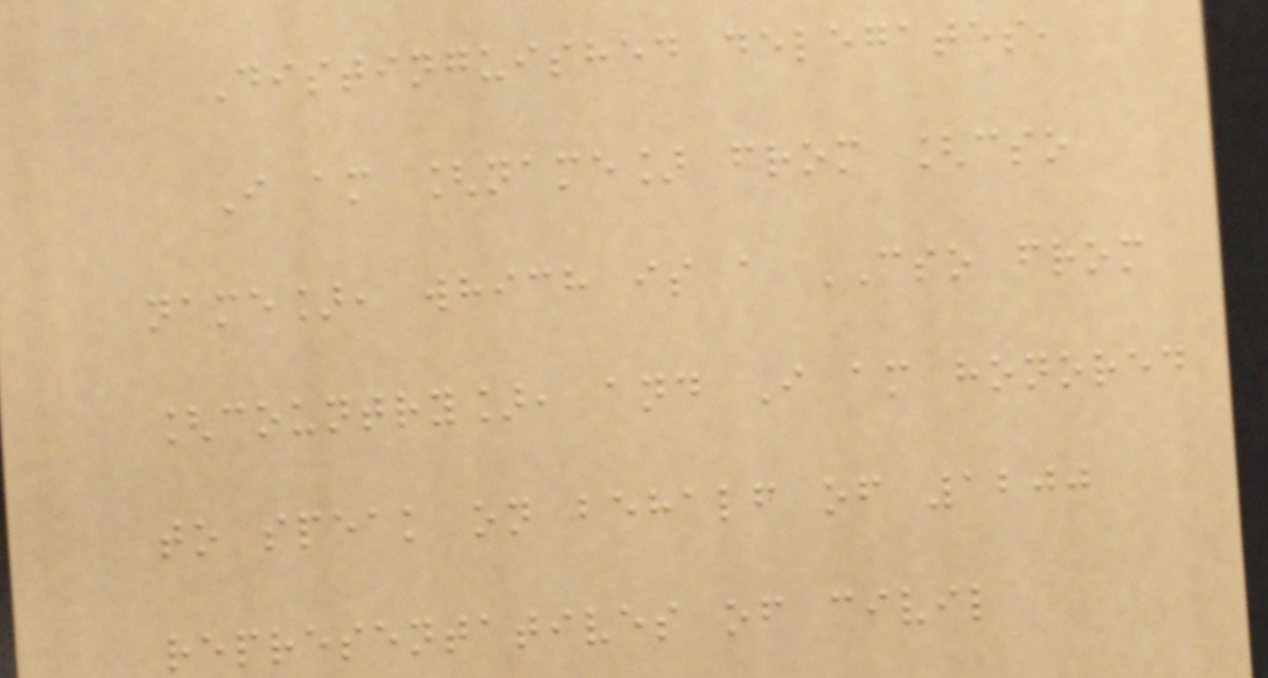Distinguished delegates,
I am [name] from [cso
name], which is a CSO from
[country], and I am honored
to speak on behalf of 1200
representatives of civil
